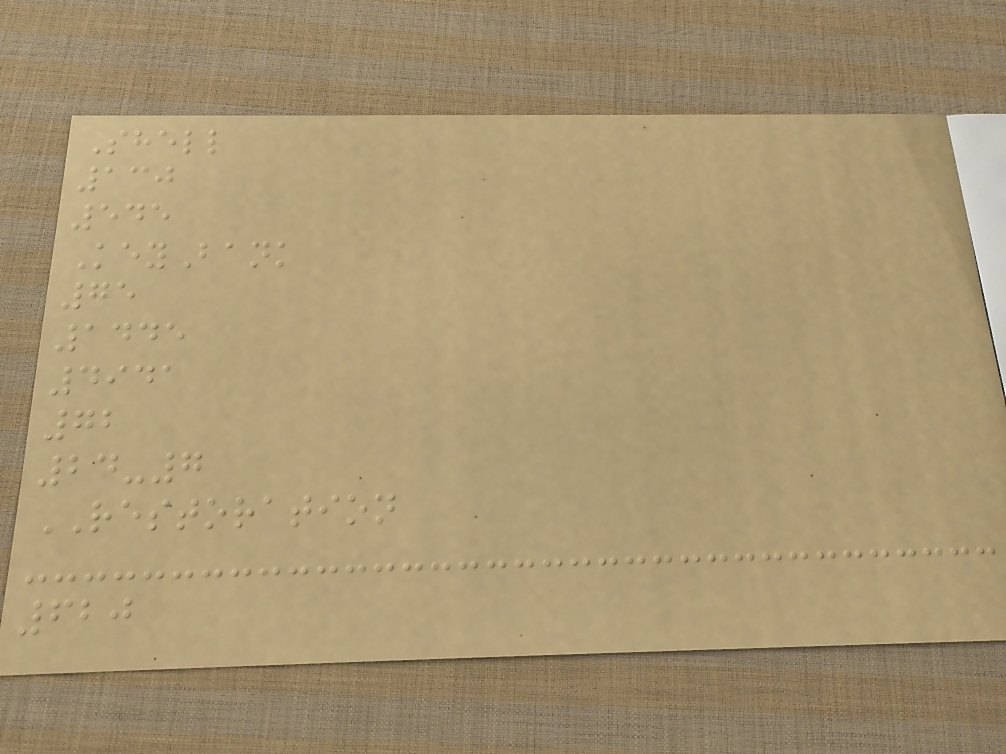Shell
130
545
KeyBank
75
1445
4941
72
24-7
RESTORATION
620
